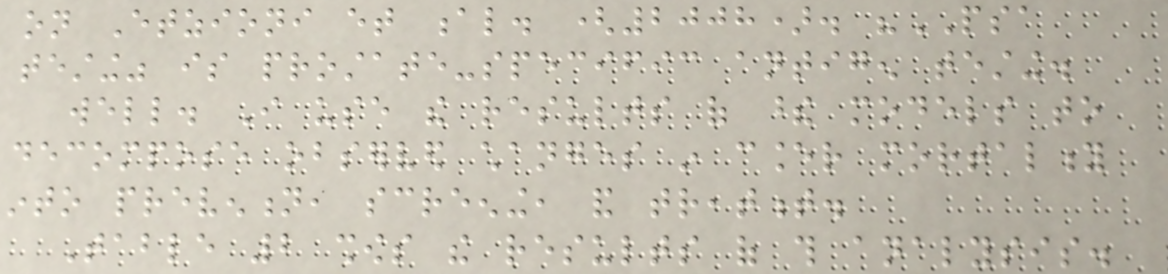on Etzioni et al. (2008). "PSA
testing" is prostate-specific antigen testing.
well. I use the results of these models to
decompose observed changes in cancer mortality
into prevention, screening, and treatment.
Table 2 shows the results of this analysis.
